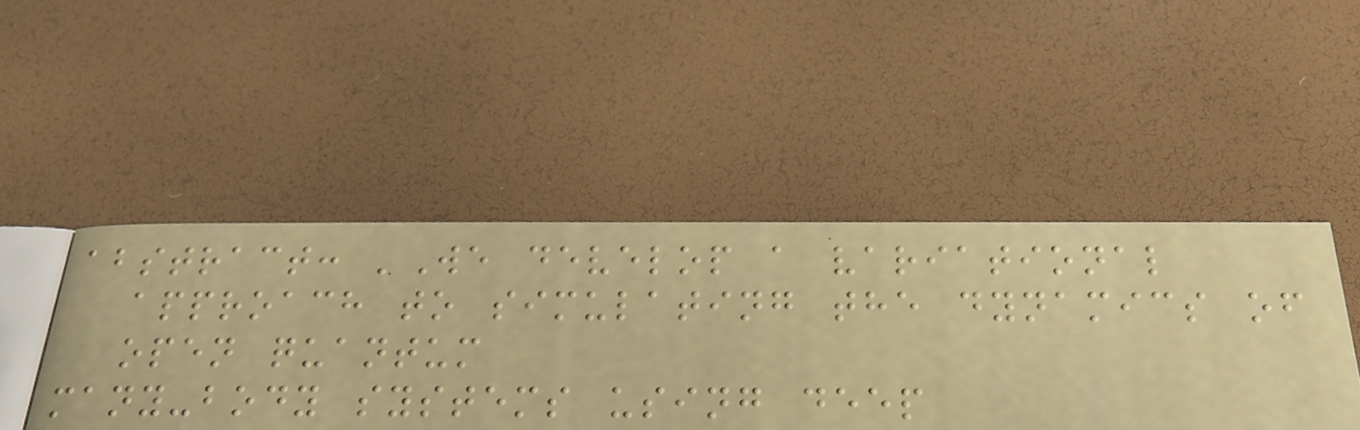abstract: 'We develop a variational
approach to simulating the dynamics of
open quantum
many-body systems using deep
